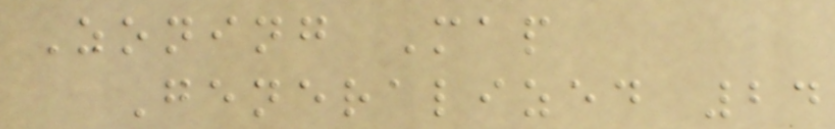Zoning Map
Generalized 24
